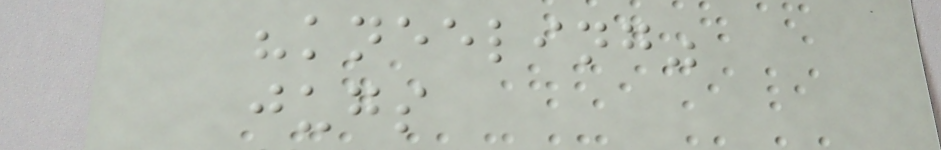"kneeling"
jugs
